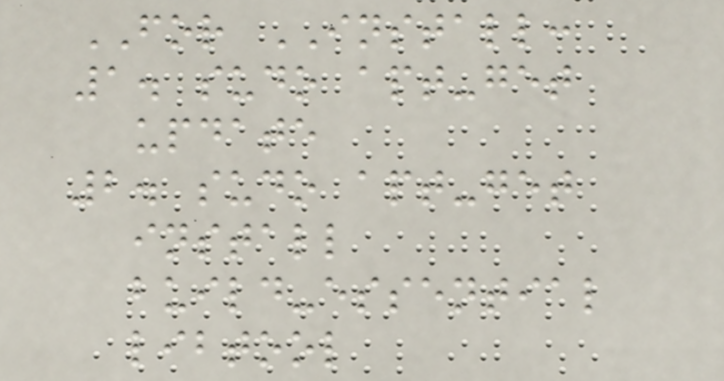FOR INSTALL:
1. sudo apt-get
update
2. sudo apt-get
install
build-essential
libtool
